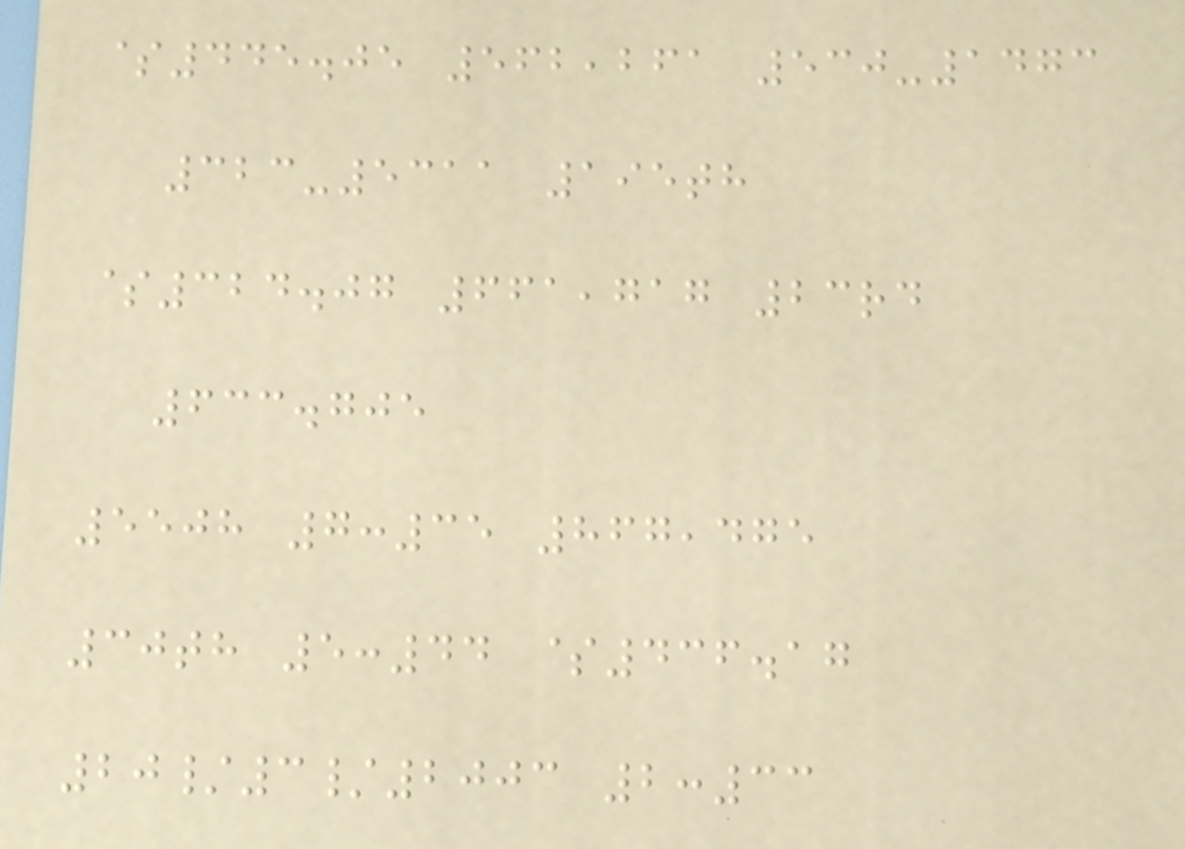$445.05 562,261 530-1473
323-5311 195th
$324.07 661,717 23rd
633.705
5508 7:35 867,475
30th 5:44 $436.17
20/3/2003 2:33
